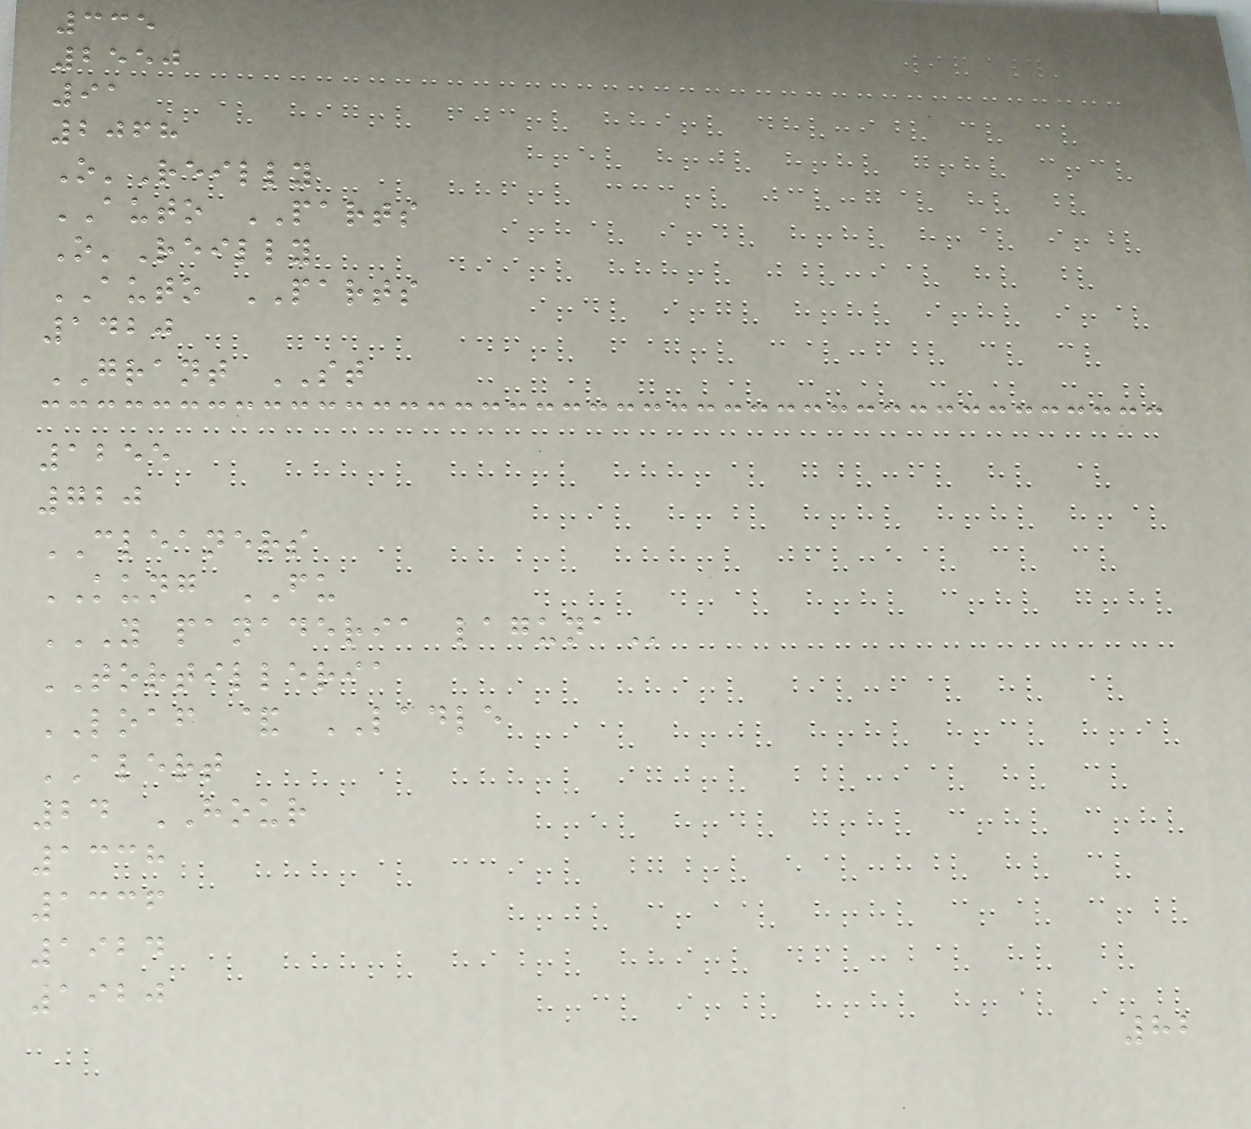335
2550
91
2068
O'Reilly
AUTO PARTS
O'Reilly
AUTO PARTS
1420
GRANT ST
1255
720
CLEANERS
KUNG FU
Y PANADERIA LAGUNA
TORTILLERIA
LOAF & LADLE
ALERT
24 HOUR
1338
1336
1924
1920
82
